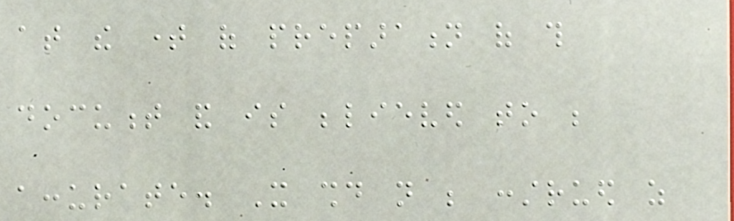at the time of preparation of this
document and is believed to be
accurate. It should not be construed as
